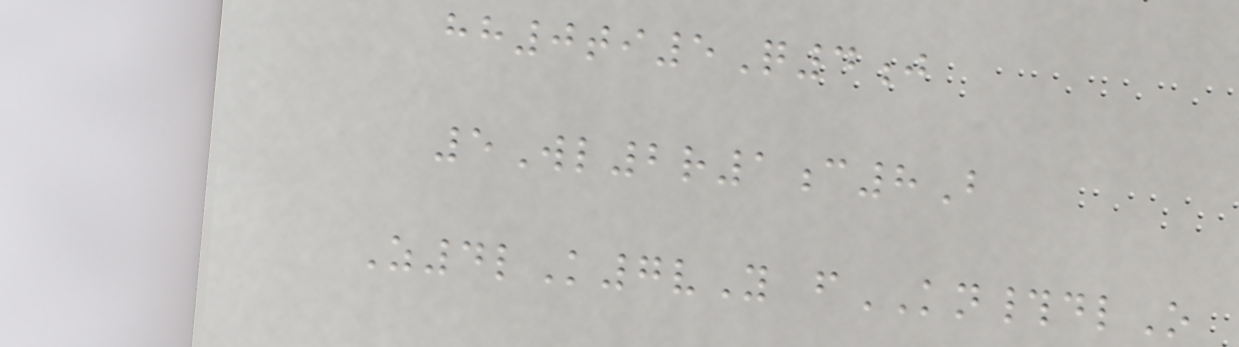hh0ti5Q4j
5Wl2r1c8B
Z4lK7vY fKN#dlO
